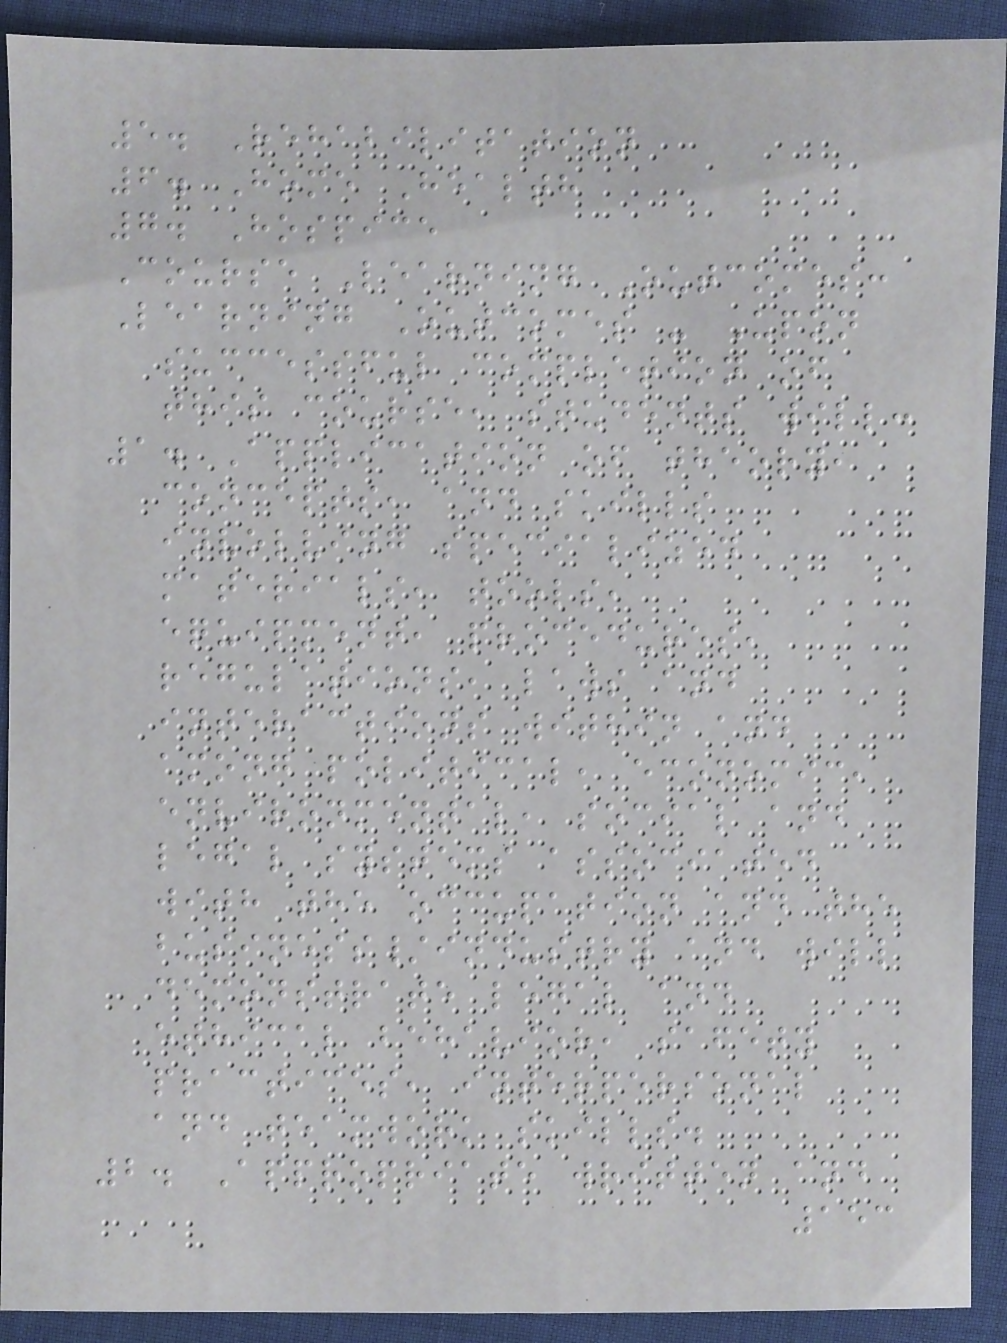5. Rehabilitation
6. Home Health
7. Hospice
Course Learning Outcomes:
Learning Outcomes - Upon
successful completion of
this course, students will:
1. Application of theory,
concepts, and skills
involving specialized
materials, tools,
equipment, procedures,
regulations, laws and
interactions within and
among political, economic,
environmental, social and
legal systems associated
with the occupation and the
business/industry and will
demonstrate legal and
ethical behavior, safety
practices, interpersonal
and teamwork skills.
2. Appropriate written and
153
